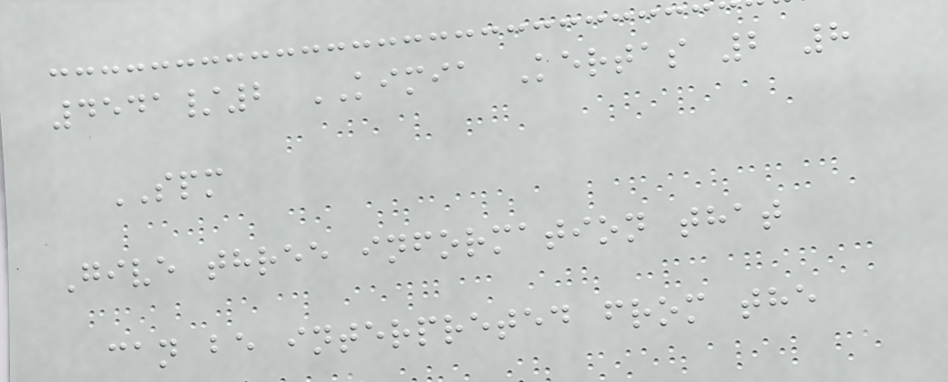4541/2 KIMIA Kertas 2 8
SPM
Give three information that
can be interpreted from the
